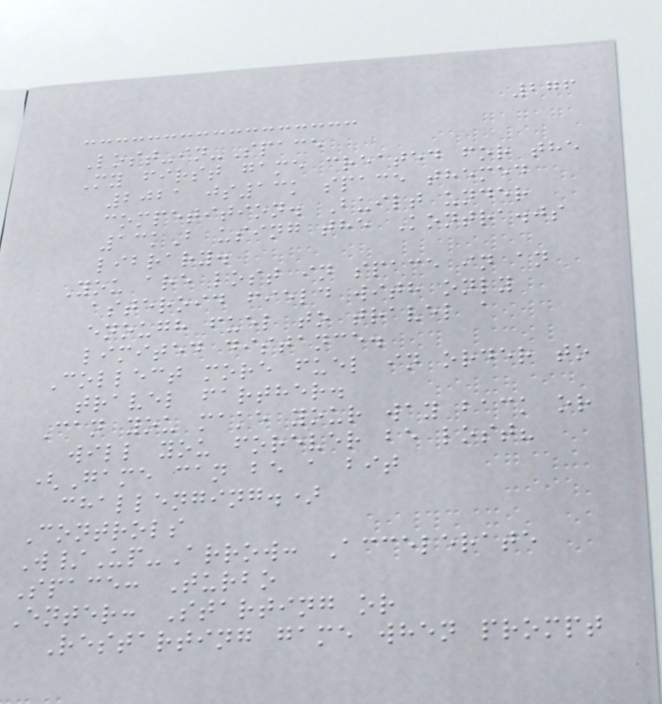276
Lost-in-Space
My first game created for the
2021 js13k space themed
competition. Built under
13kB using the Kontra.js
library.
You are lost in space in an
asteroid field with only
enough fuel to travel a
limited distance.
Collect more fuel in order to
travel farther.
Can you make your way back or
will you forever be lost?
(Game can be a bit
challenging.)
Controls
W/Up-Arrow: Accelerate
Space: Turbo
Enter: Starting or
Restarting game when prompt
